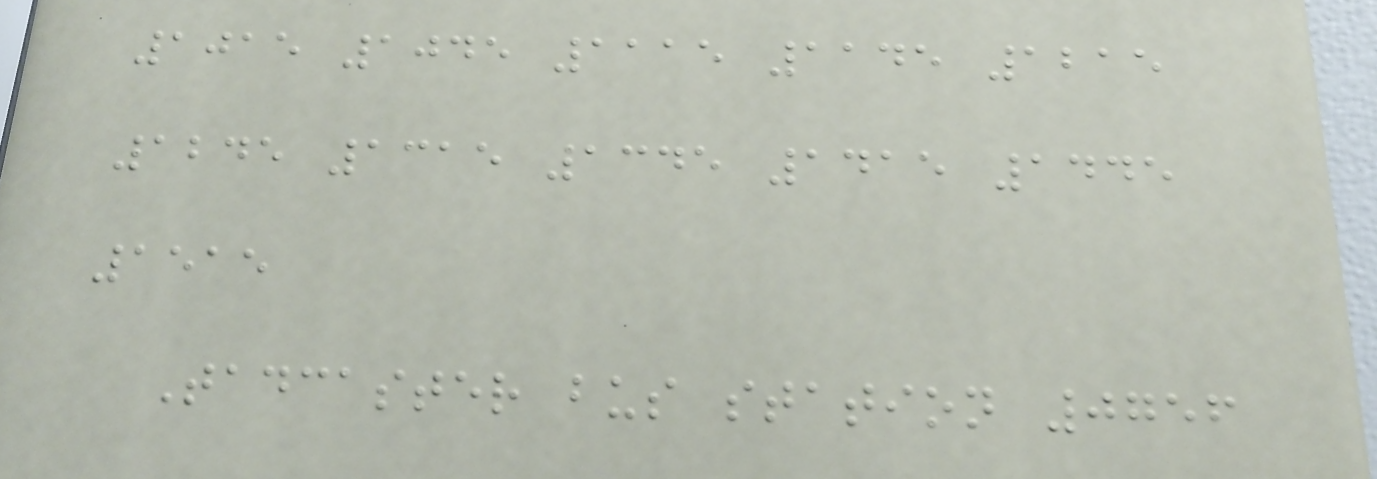1015 1045 1115 1145 1215
1245 1315 1345 1415 1445
1515
Tadcaster bus station 0756
